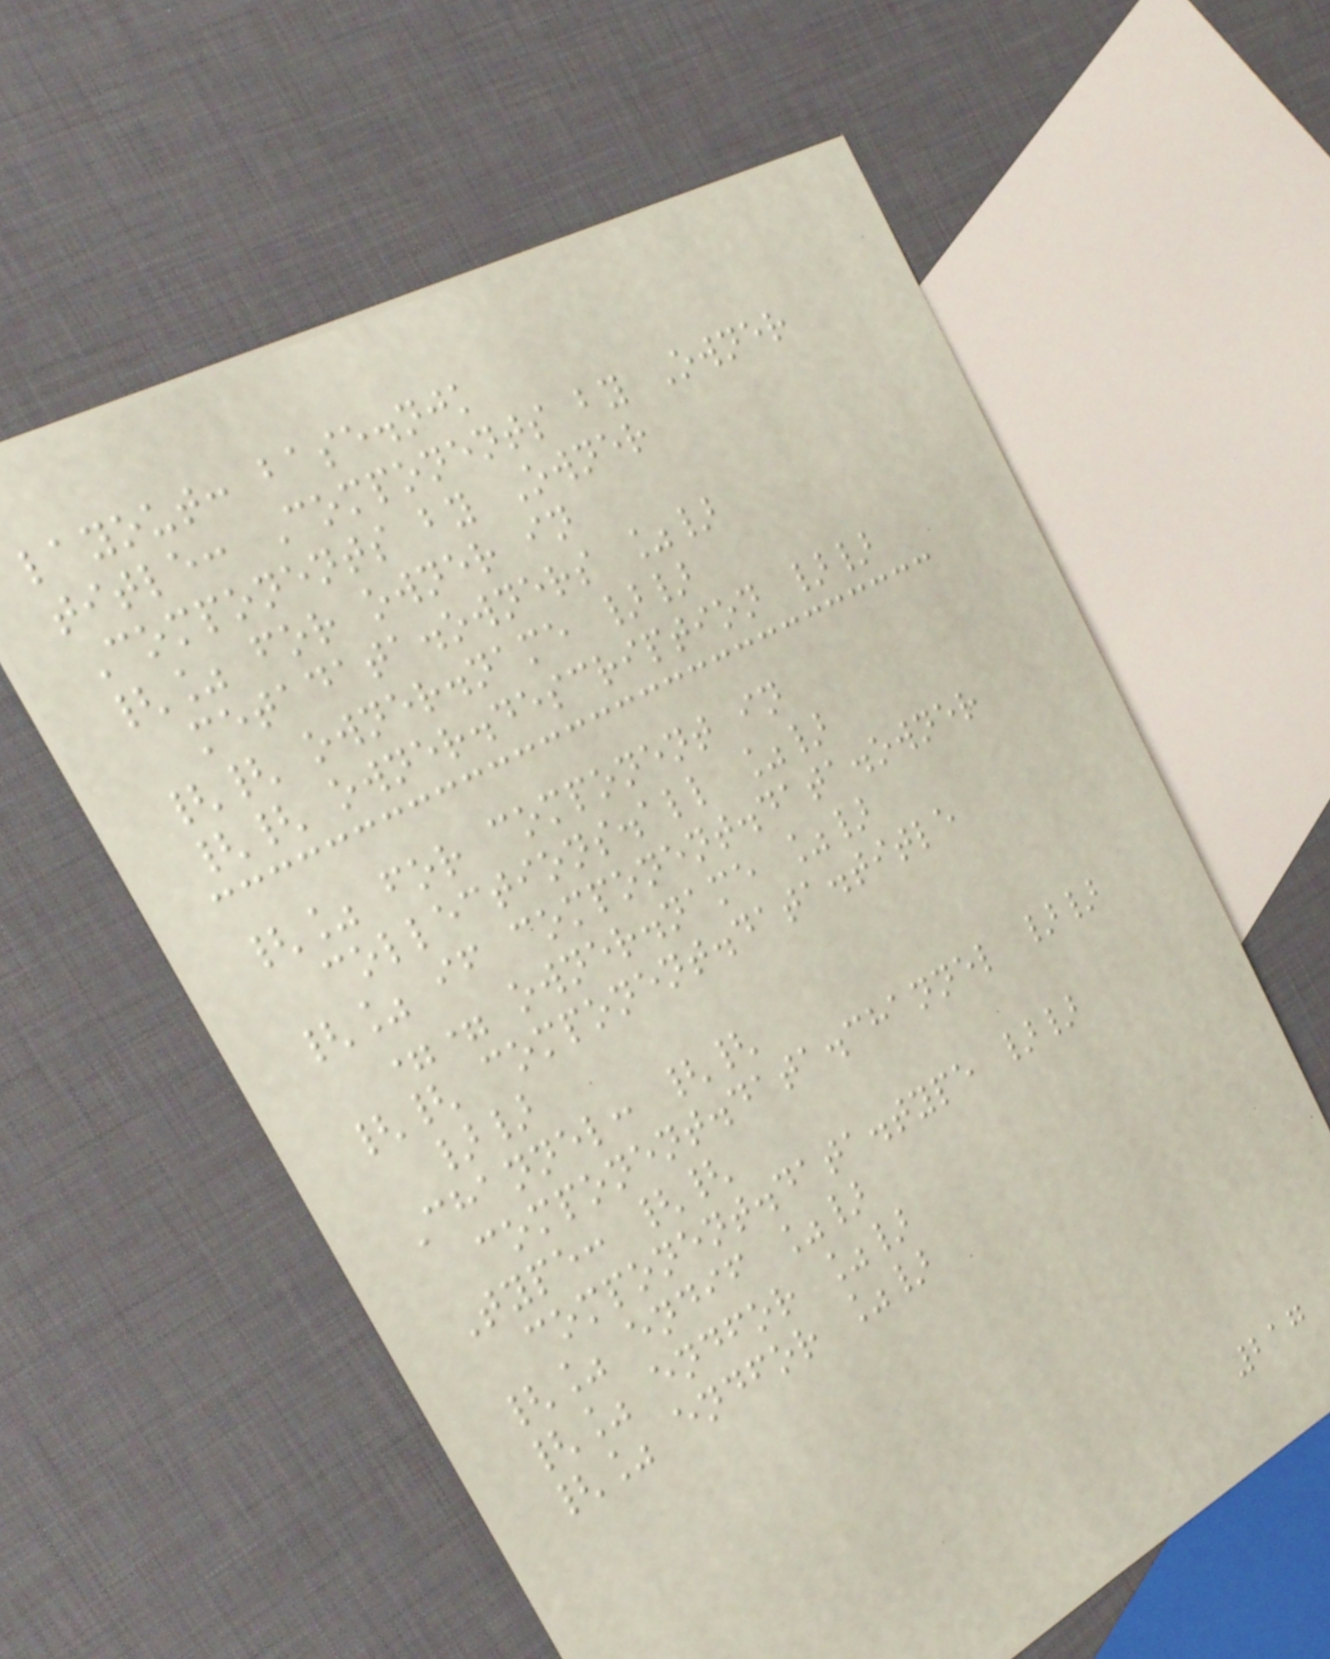layout: base.njk
title: Components by Owner
Components by Owner
{% for owner in
metadata.owners %}
{{ owner.name }}
{{ owner.description }}
{% for component in
collections.all %}
{% if component.data.owner
== owner.name %}
{{ component.data.title
}}
Channel: {{
component.data.channel }}
Type: {{
component.data.type }}
{% endif %}
{% endfor %}
{% endfor %}
217
